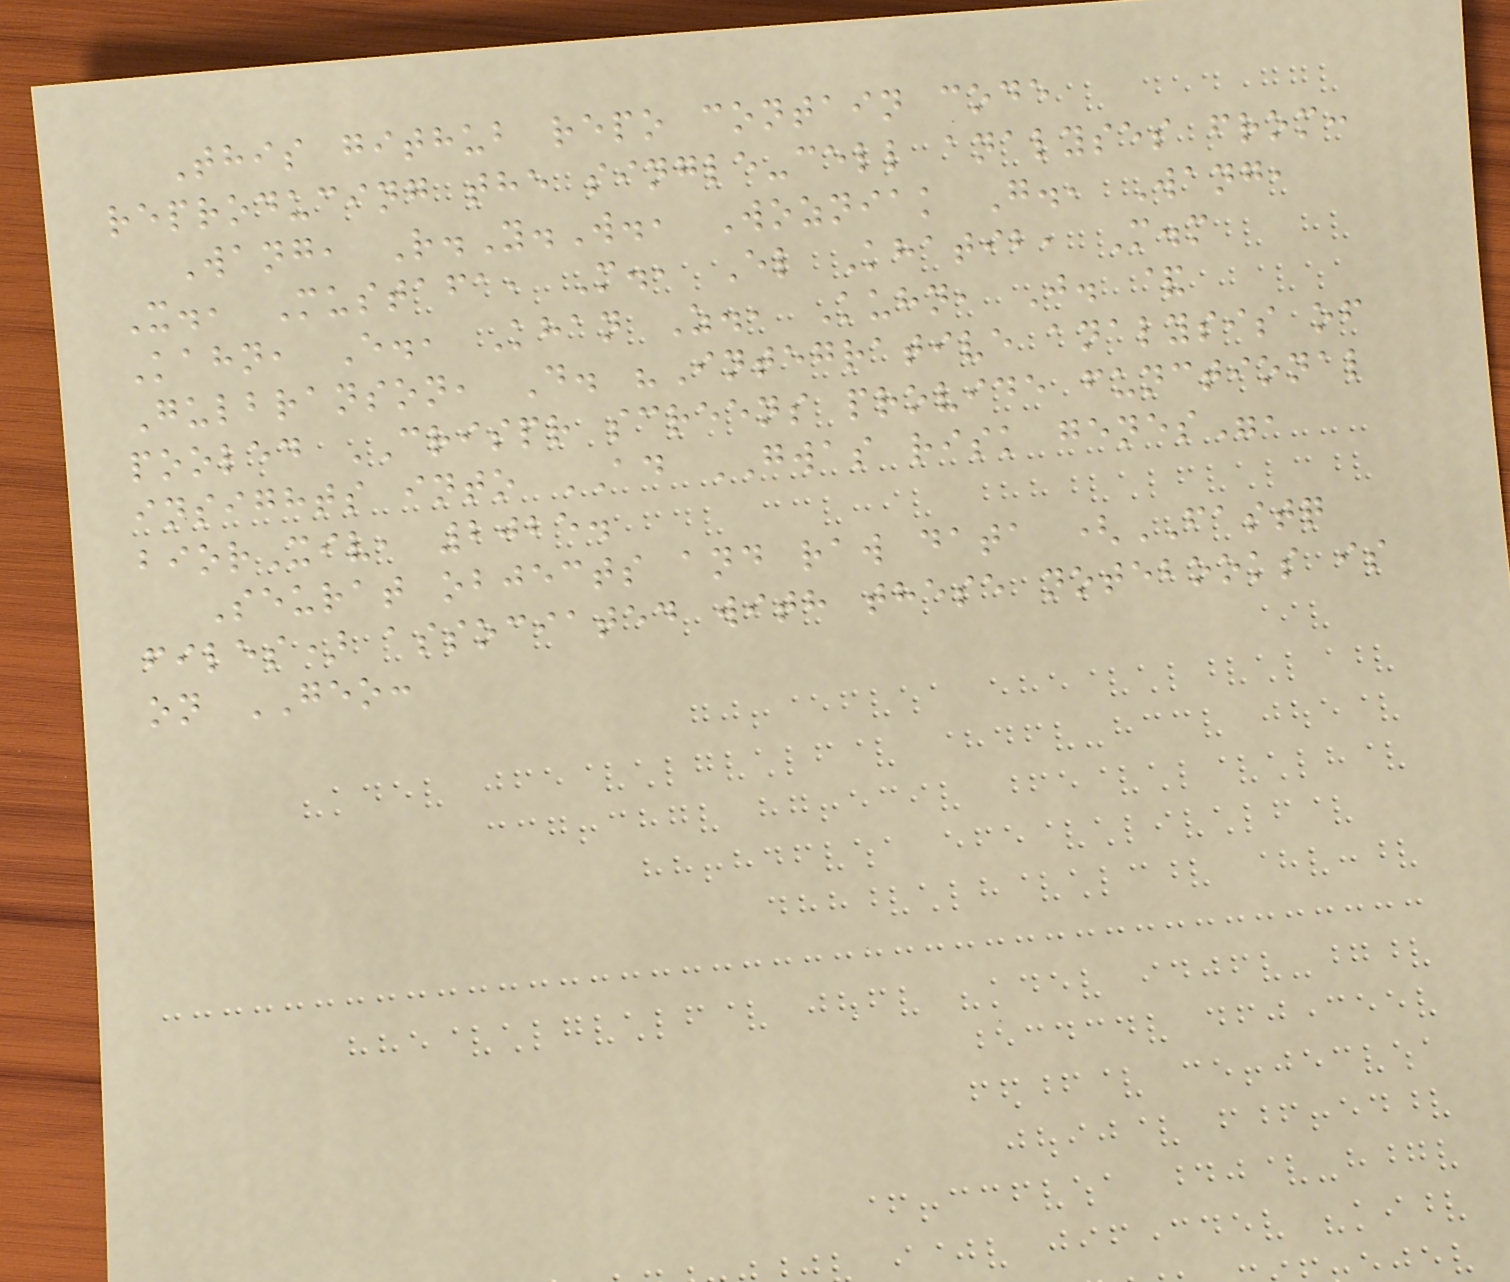This github repo contain code
reproducing the single-cell analyses from:
Wang, R.Y.W., Wozniak G., Wang,
X., Mustafa, M., El Khatib, M.m
Kahn, E., Khan Z., Kuhn, J. &
Gulbranson, D. "Integrative analysis of
pooled CRISPR screens provide functional
insights into AD GWAS risk genes",
biorXiv, 2025.
Seurat objects and raw data (FASTQ
files) associated with these notebooks is
on GEO:
